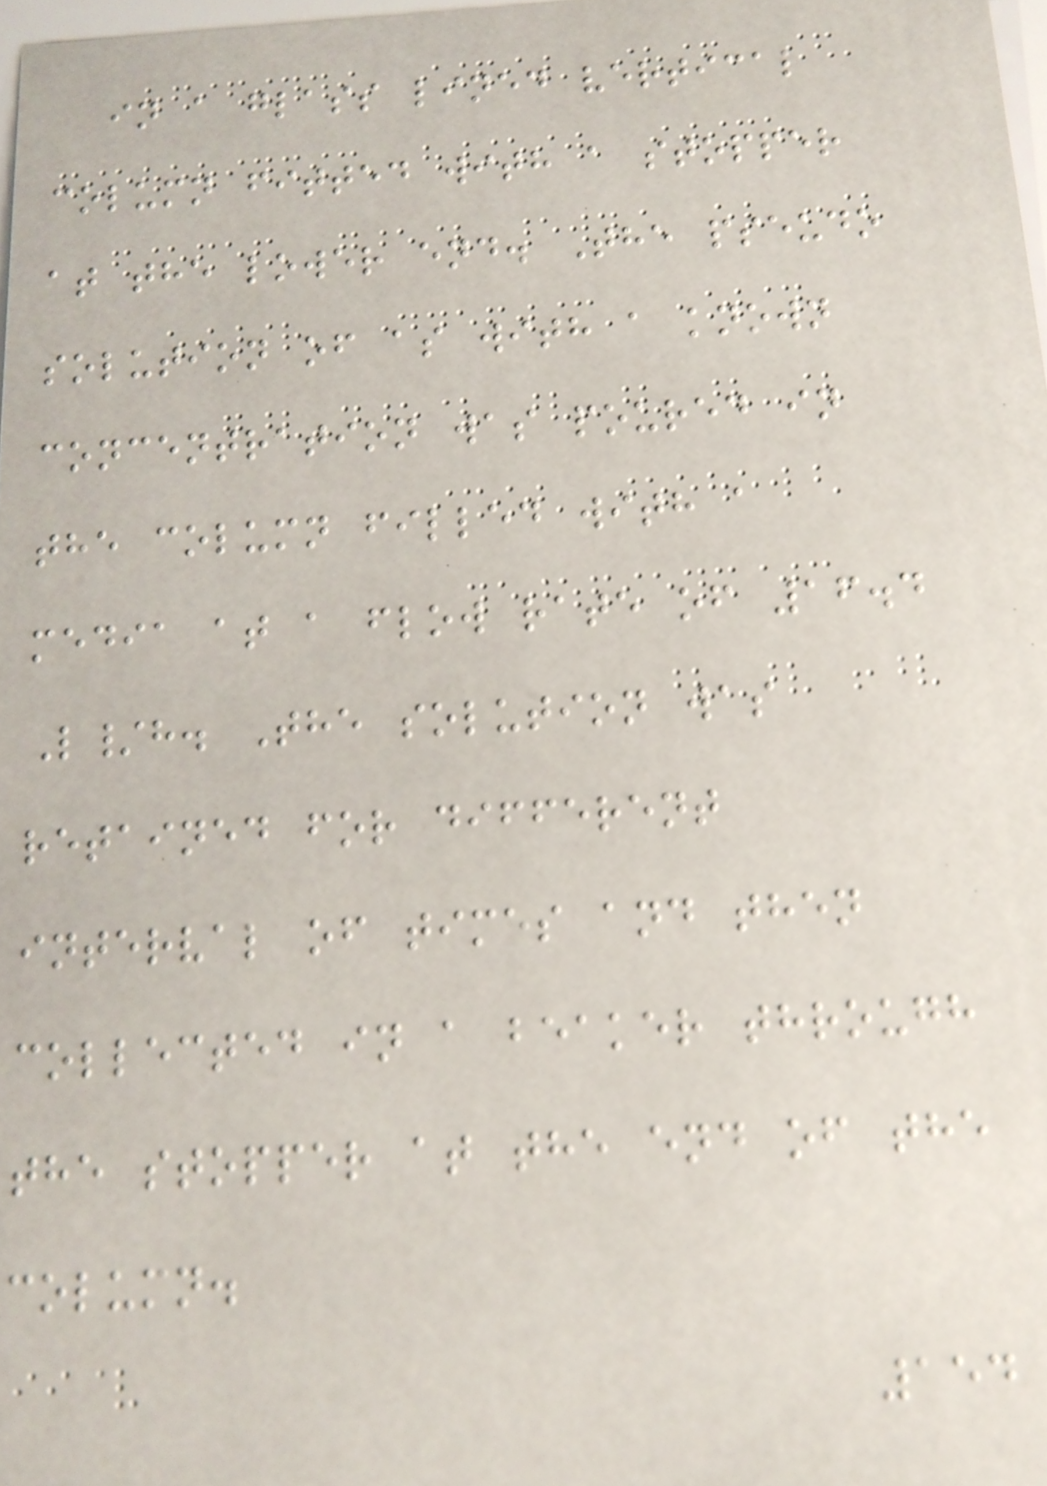in a glass lined vertical
column fitted with a stopper
at the lower end. The pseudo
solution of as with a known
concentration was poured in
the column filled with a
media at a flow rate of 16.4
L/h. The solution was
retained for different
interval of times and then
collected in a beaker through
the stopper at the end of the
column.
154
